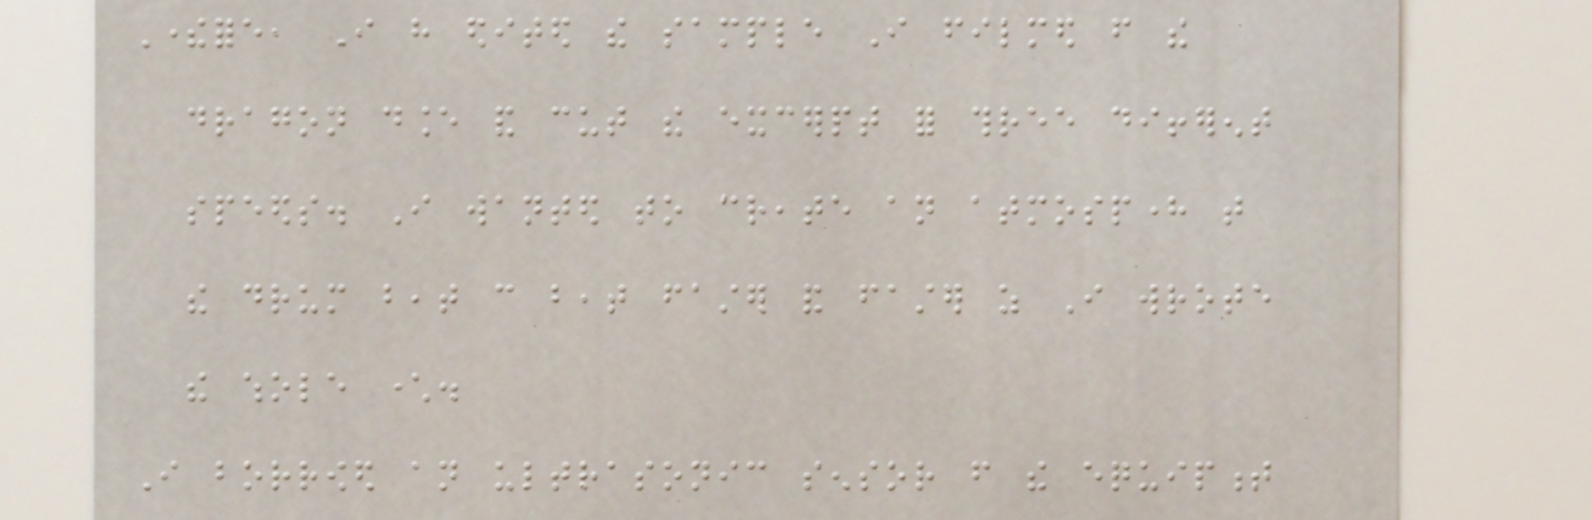Therefore, I have edited the sample I filmed from the
dragon dance and cut the excerpt for three different
speeds. I wanted to create an atmosphere that
the drum beat can beat faster and faster as I wrote
the whole character.
I borrowed an ultrasonic sensor from the equipment
